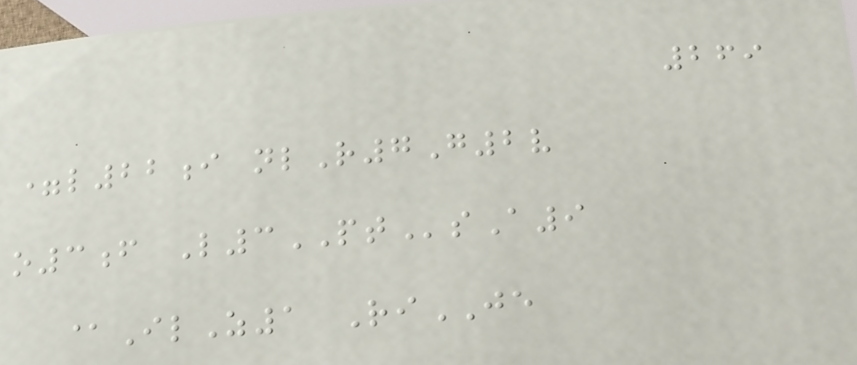269
=l22i nlR7G2v
o3f L3PTsA9
@IlZ1 RiJE
